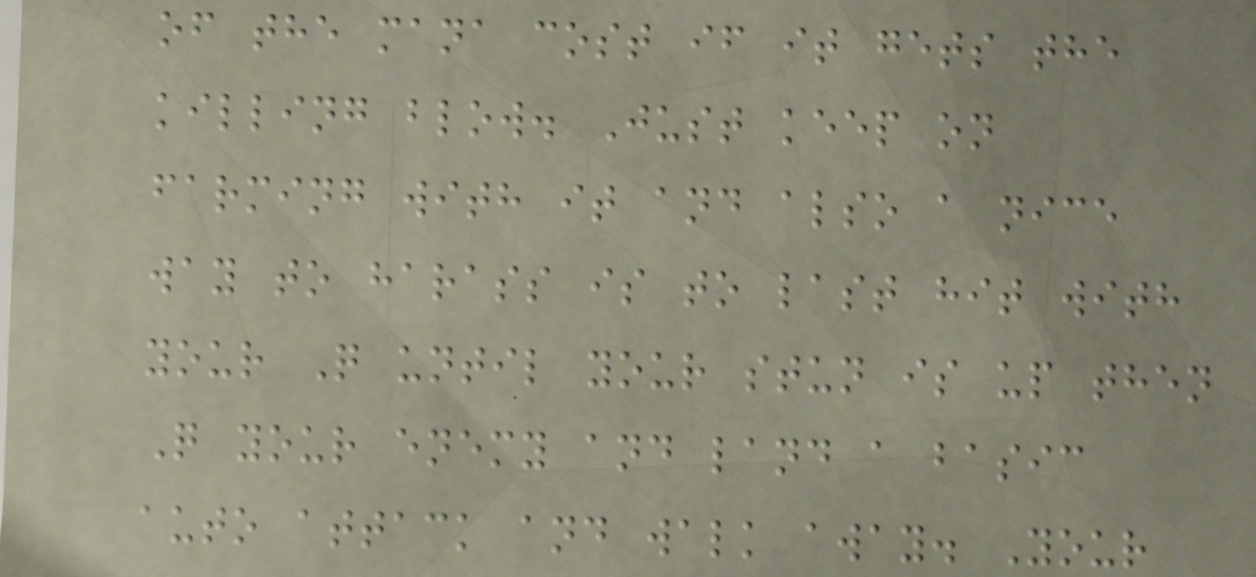of the mana cost if it gets the
killing blow. Just keep on
farming with it and also a nice
way to harass is to last hit with
your Q until your stun is up then
Q your enemy and land a basic
auto attack and walk away. Your
